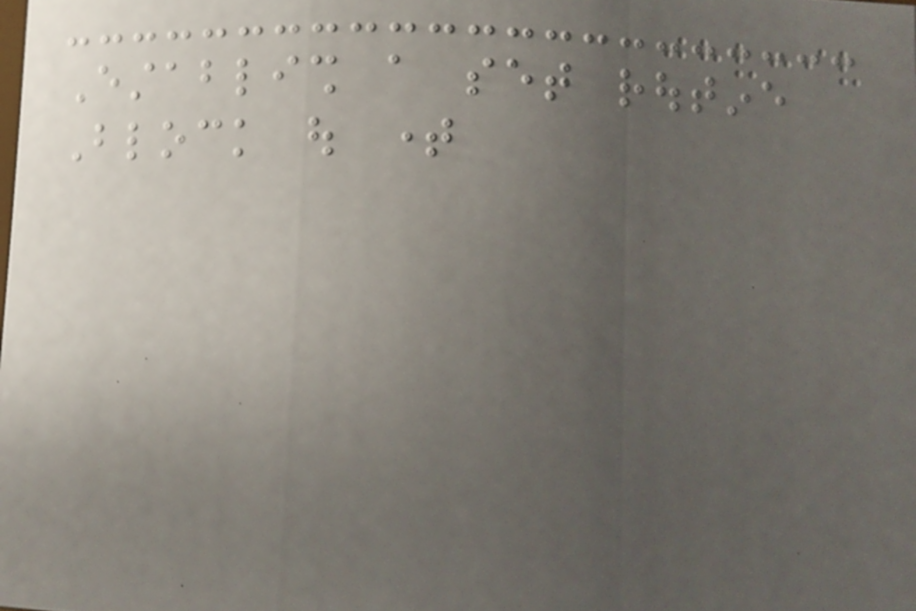Establish a set routine
Block out time
